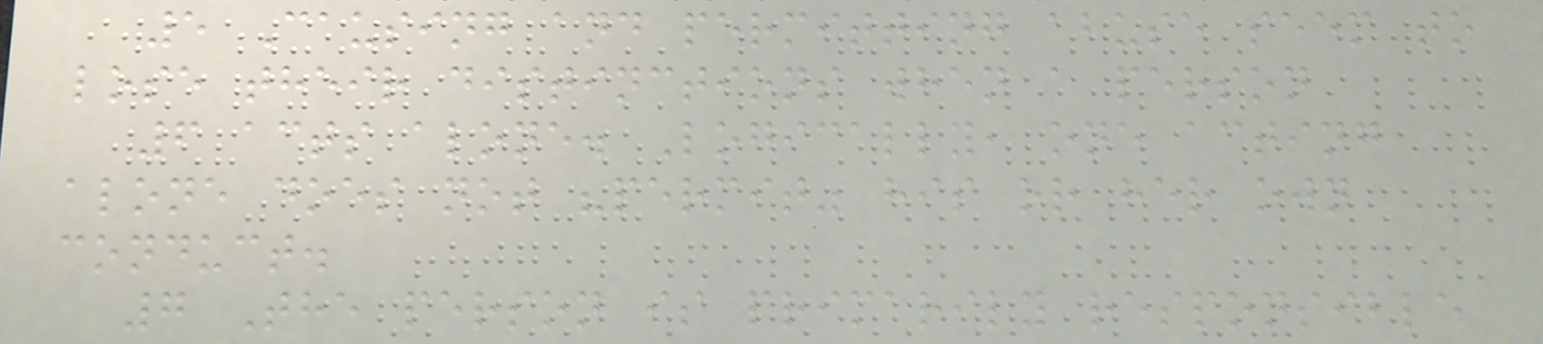5 Causing and permitting abuse seem to
lose their distinctions when a person
6 acts alone. Logically, one acting
alone does not "permit" his or her own
conduct.
7 The person is primarily responsible
